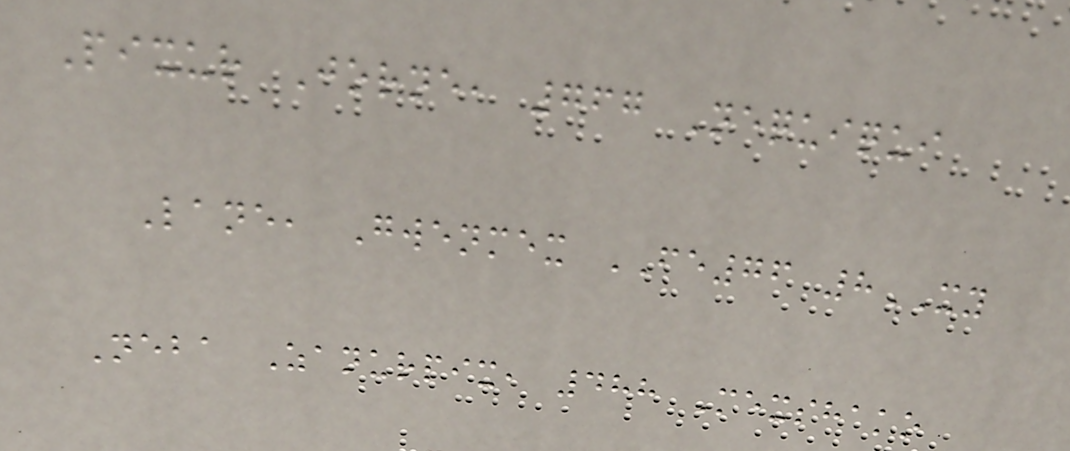Pixur Jorne, 767 Nequiqui
Lane, Gwenmex FE76 8XY
Neba Zanurpix, 488 Mexshako
